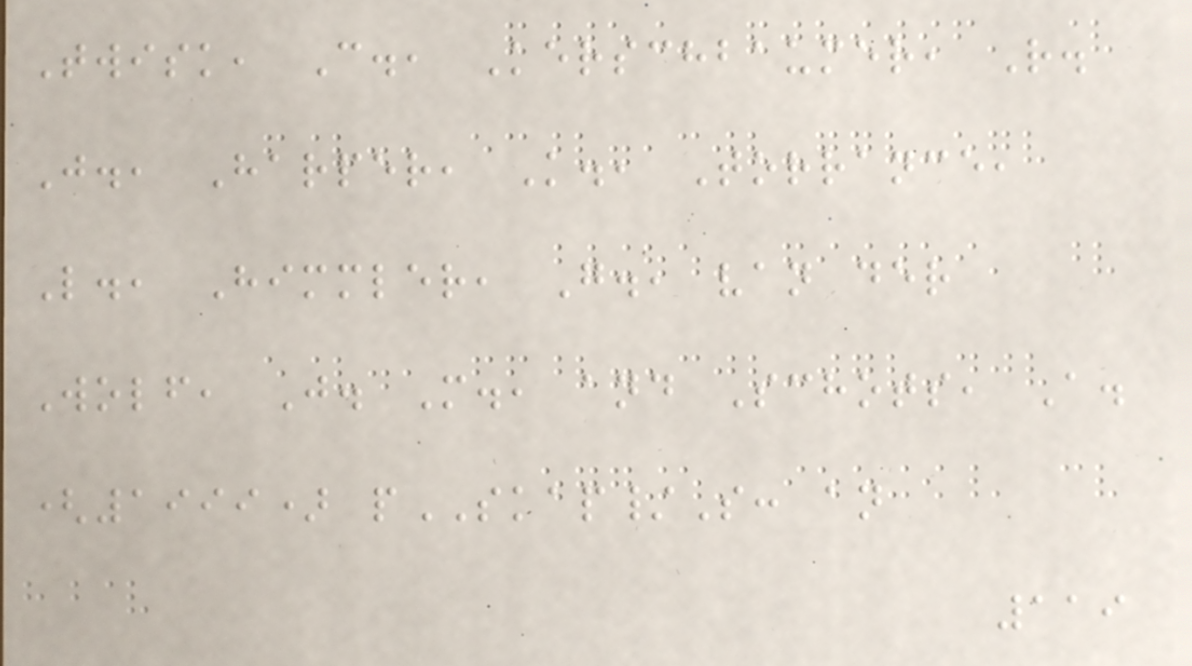Twisk, C., Kerschbaumer, R.
J., Harper, K., Torrance,
L., Himmler, G., van der
Wolf, J. M., and Schots, A.
(1999) pSKAP/S: an
119
